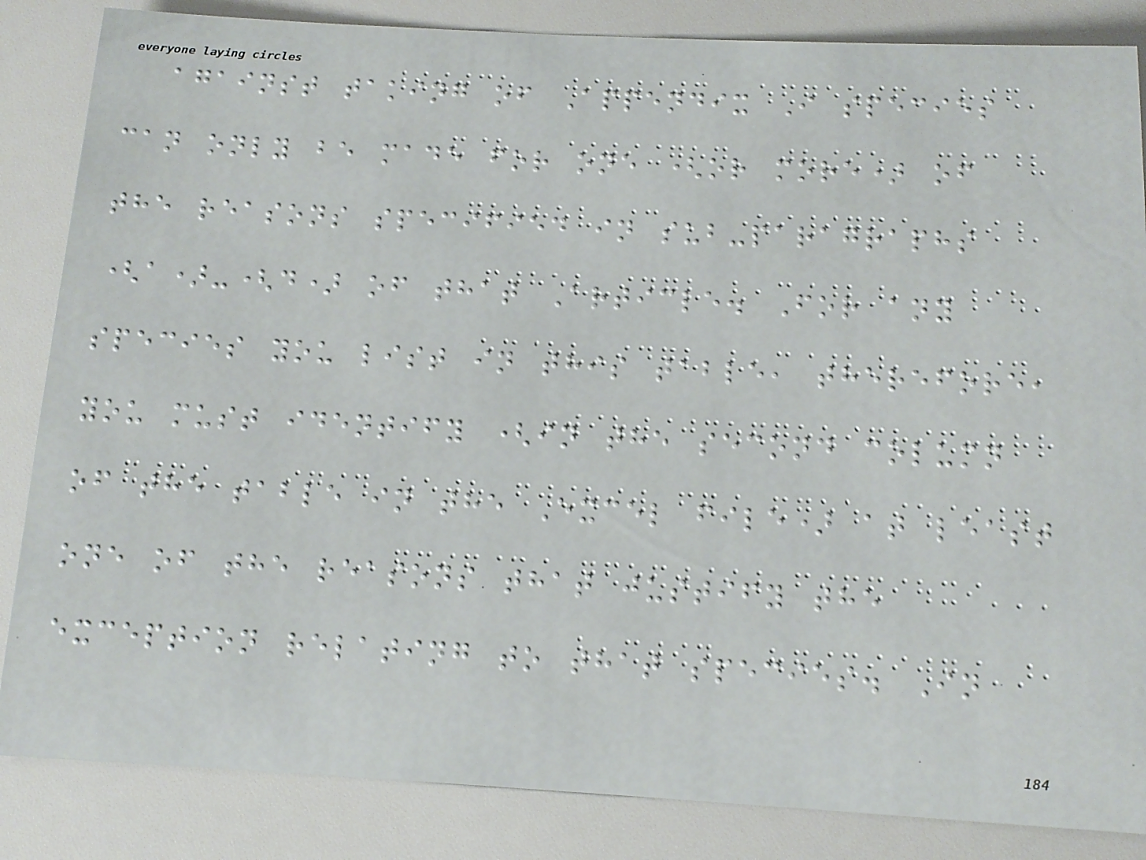against taking of Appendix I species
can only be made for one (or more) of
the reasons specified in sub-paragraphs
(a)-(d) of that Article. For any
species you list in this table, therefore,
you must identify (in the second column
of the table in the Excel file) at least
one of the reasons that justify the
exception relating to that species. In
